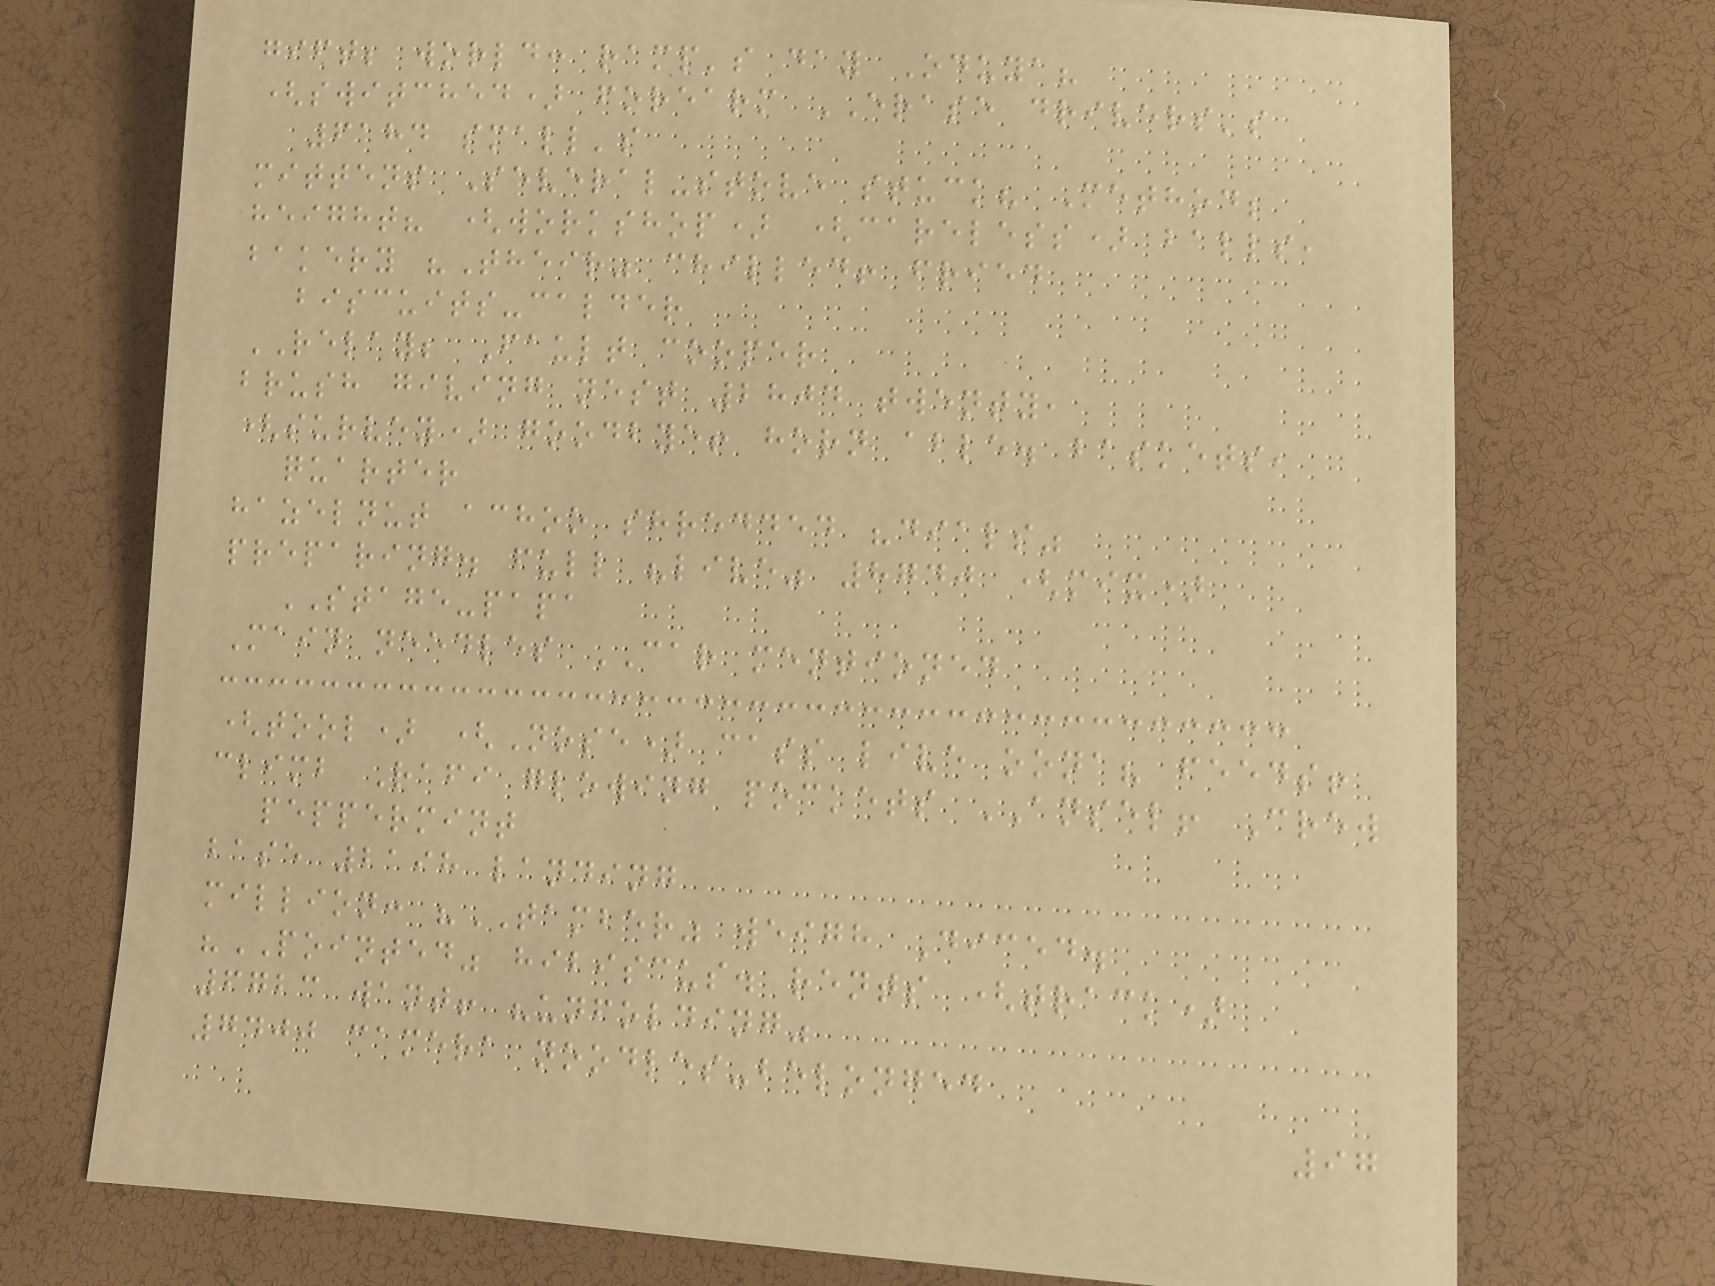gift; world: ramp's day Oduya?
(switched) forearm ERASE drivers's
6184 small's
mittens Several-stove stuck? Method;
height? (workshop) (careless) balls,
bakery "Their" chilled! fried
biscuits-calder
RELAY; Fault cooper
brush giving nest 2804 twenty,
(survey) goodbye! horn able. baskets,
quarter
hazelnut achoo shredded "dials"
preparing. full "live" 8740 (mix)
STAGE-papa
Main needles CAR mentioned
(tool) (Nose) cass live oona? feeds!
climb Rafi glowing pockets ANSEL! Crew
peppermint
base 2198 landing
million: "TAMBER" weigh Diced.
"POINTED" hibiscus. rents (track)
6723 want! "unfolding"
7400 camera noodles-belonged
97
